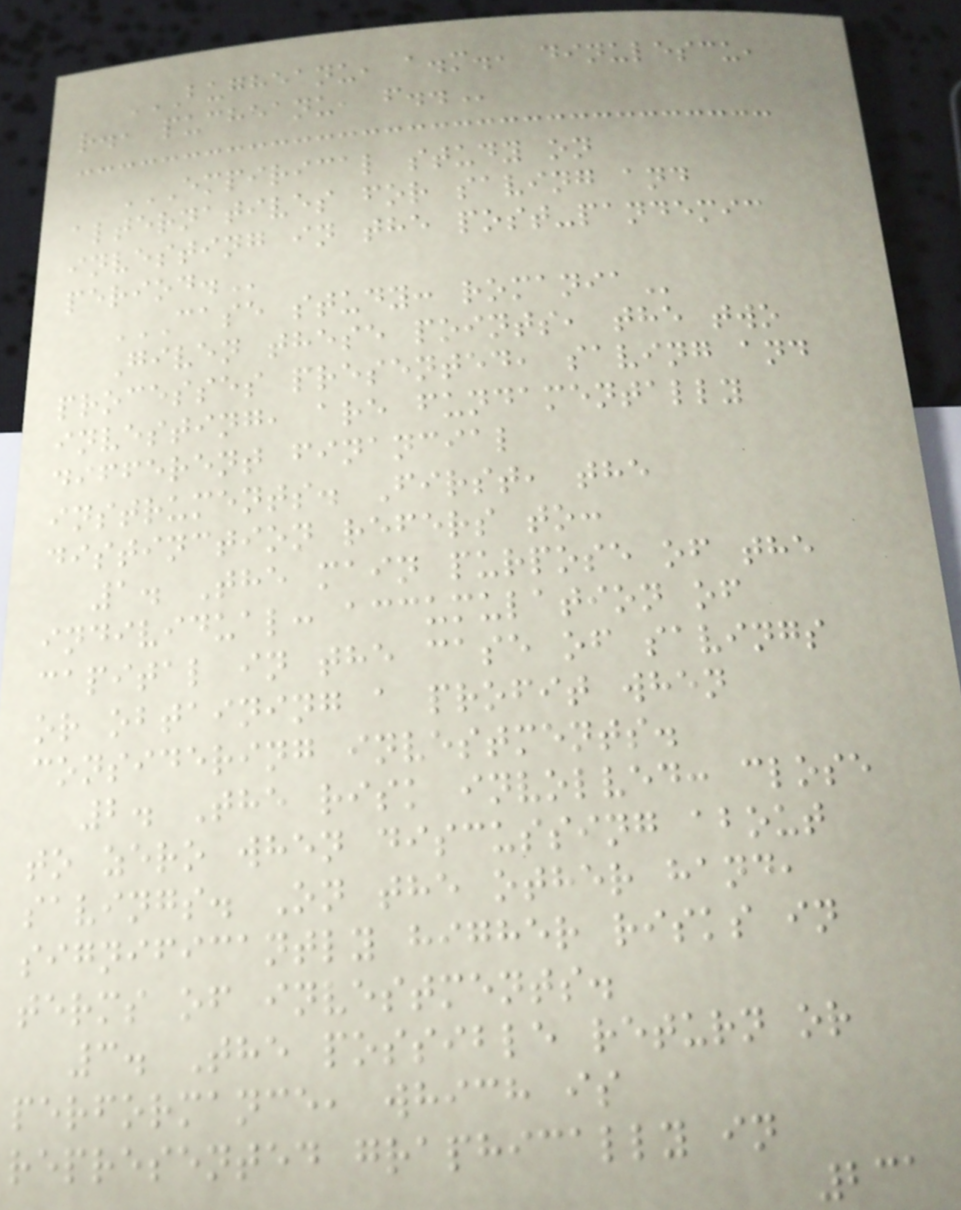BUGHEANU, A.M., DINULESCU,
R., PUCHEANU, F..
EMPIRICAL STUDY ON
ALTERNATIVES FOR SAVING AND
INVESTING IN THE POST-PANDEMIC
PERIOD.
CASE STUDY: ROMANIA
Given these points, the two
processes presented, saving and
investing, are fundamentally
different financial
instruments. First, the
distinction refers to:
1. The main purpose of the
individual: accumulation of
capital in the case of savings
or obtaining a profit when
considering investments.
2. The risk involved: close
to zero when discussing about
savings. On the other hand,
significantly higher risks in
terms of investments.
3. The possible return or
performance, which is
represented graphically in
231
